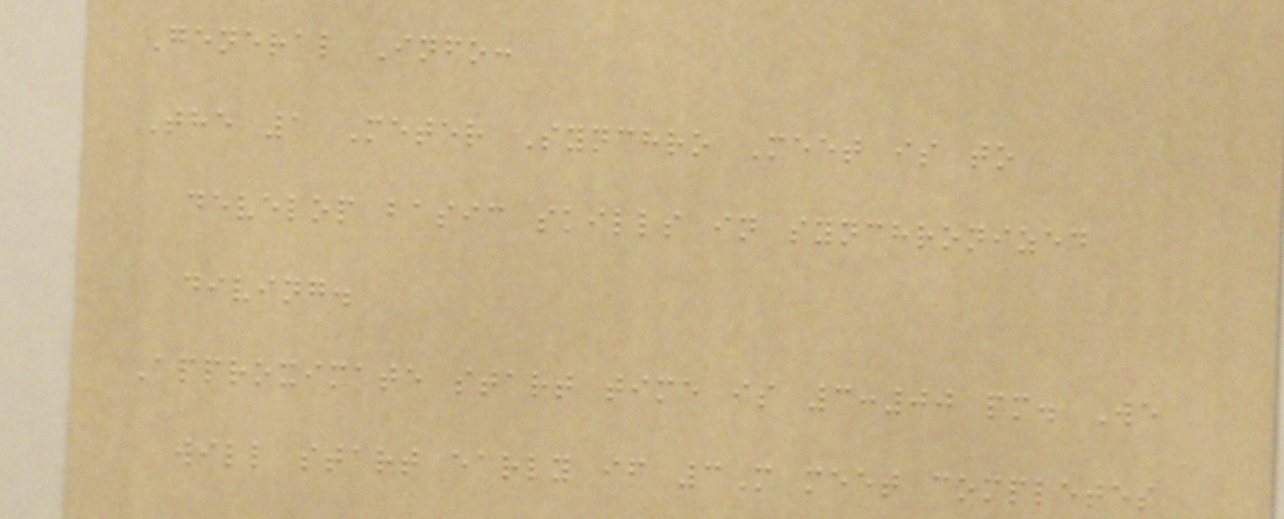General Info:
The 1 Meter Synchro Meet is to
develop basic skills in synchronized
diving.
Approximate start time is 3:00 pm. We
will start early if 3M meet completes
